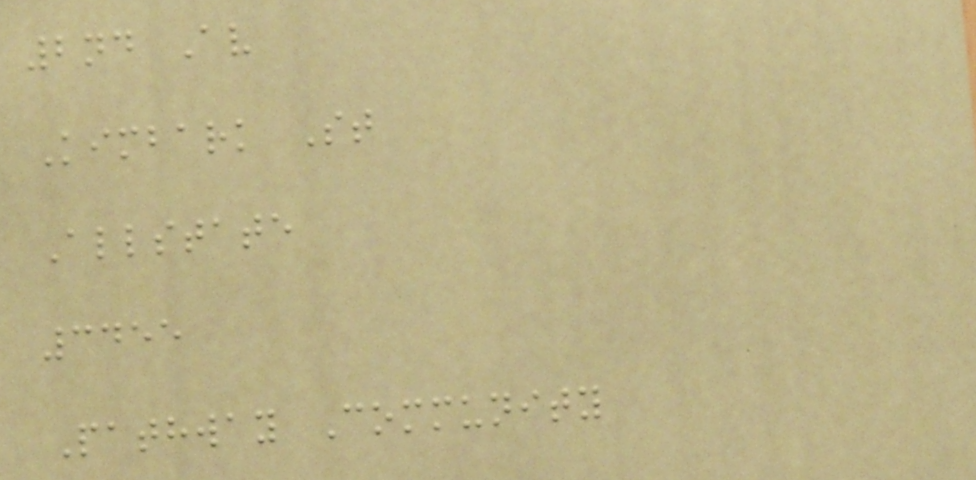2nd Av
Kimbark St
Allstate
3455
Pathway Community
